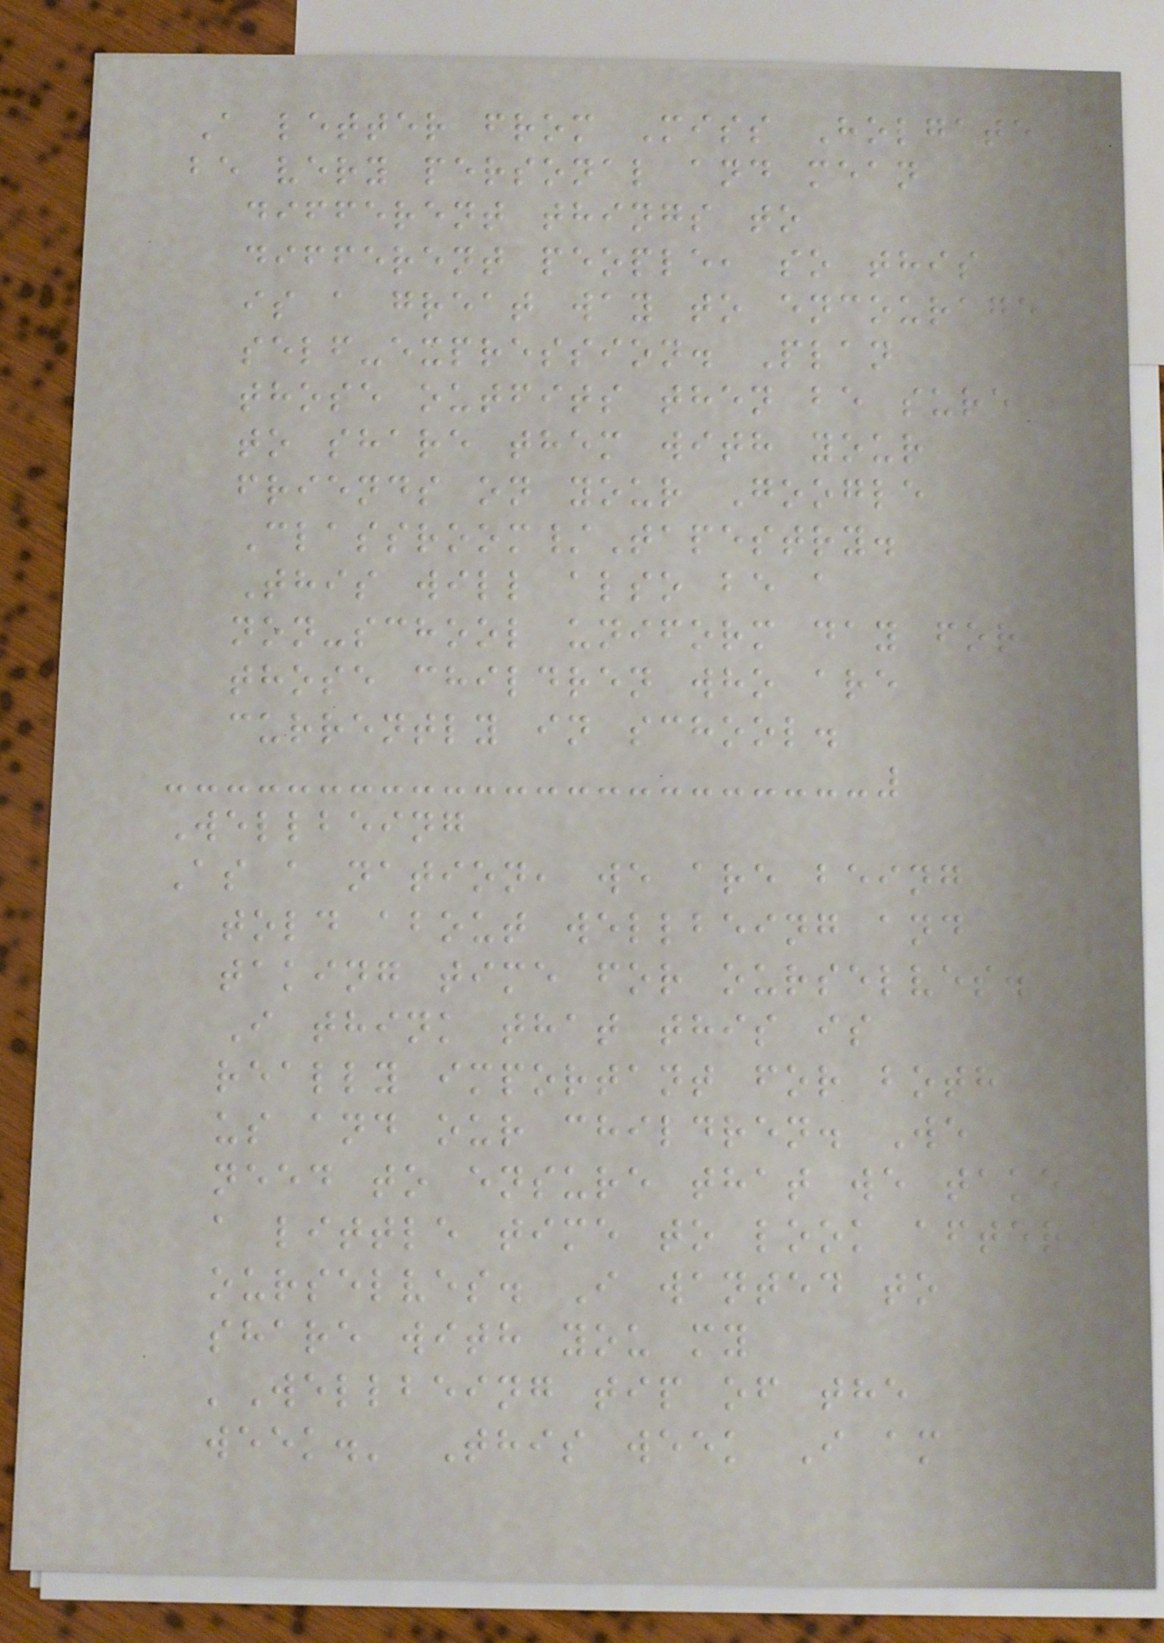A letter from Miss Holgate
be very personal and mean
different things to
different people, so this
is a great way to encourage
self-expression. Plan
those outfits then be sure
to share them with your
friends on your Google
Classroom/Tapestry.
This will also be a
non-school uniform day for
those children who are
currently in school.
Wellbeing
As a nation, we are being
told about wellbeing and
taking time for ourselves.
I think that this is
really important for both
us and our children. We
need to ensure that we take
a little time to look after
ourselves. I wanted to
share with you my
'Wellbeing tip of the
week.' This week I am
